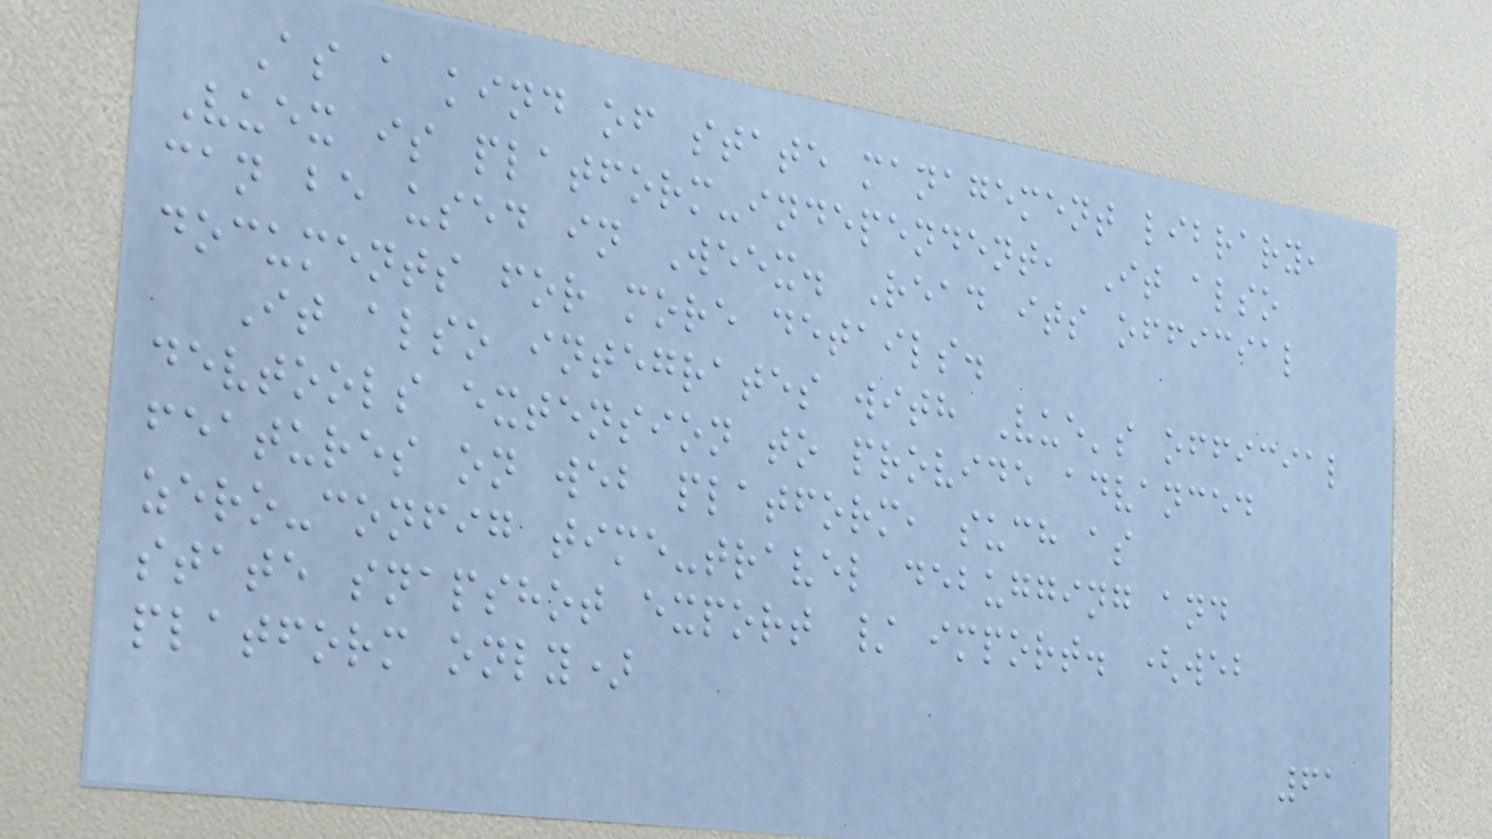As a kind of state management library,
Vuex is platform-independent, It also
can be used in Weex. Read its official
documents for more details.
It also integrates with Vue's official
devtools extension to provide advanced
features on web platform, such as
zero-config time-travel debugging and
state snapshot export / import. (web
platform only)
61
